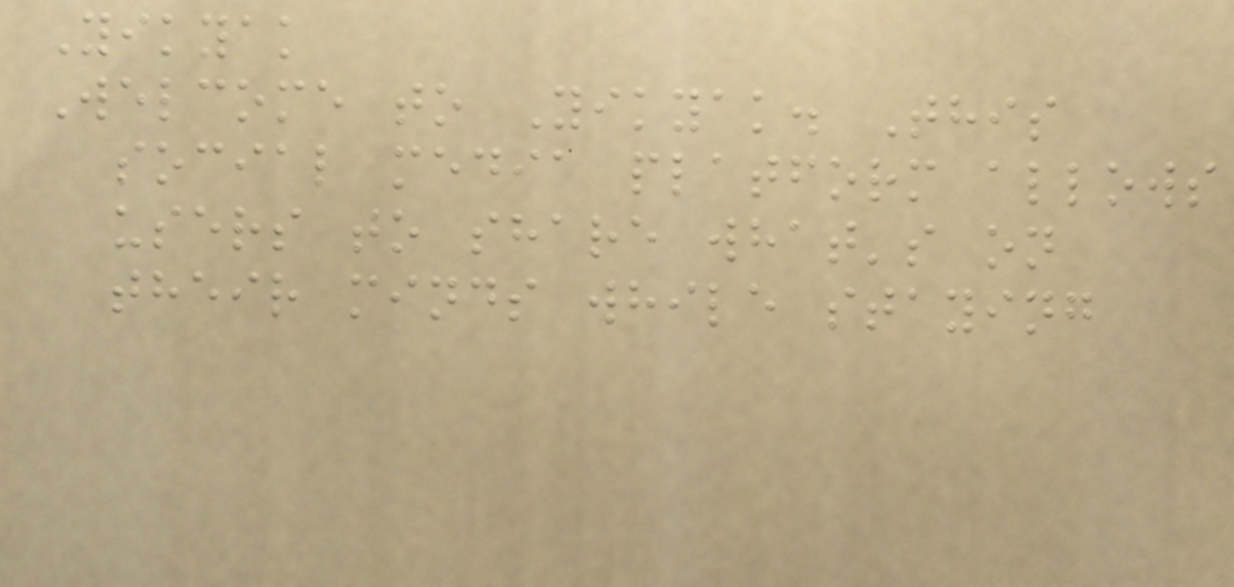Yikyak
Welcome to Yikyak. This
social media platform allows
users to share what's on
their minds while staying
